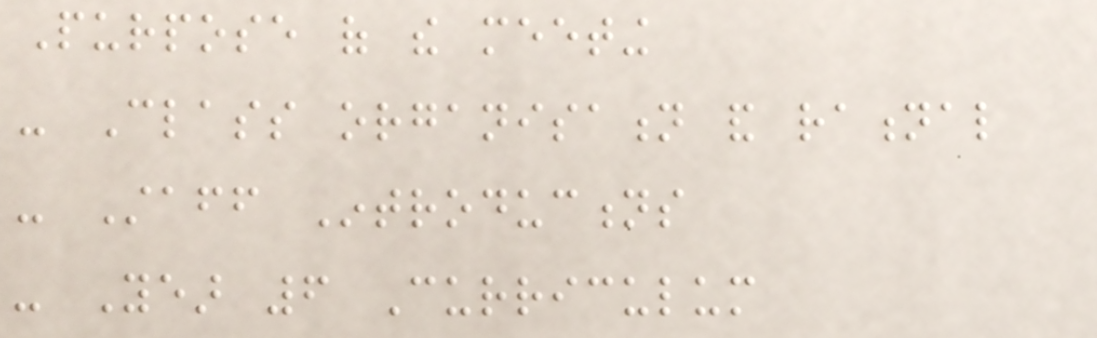Purpose of the meeting
- Class organisation and rational
- Staff Introductions
- Year 6 Curriculum
